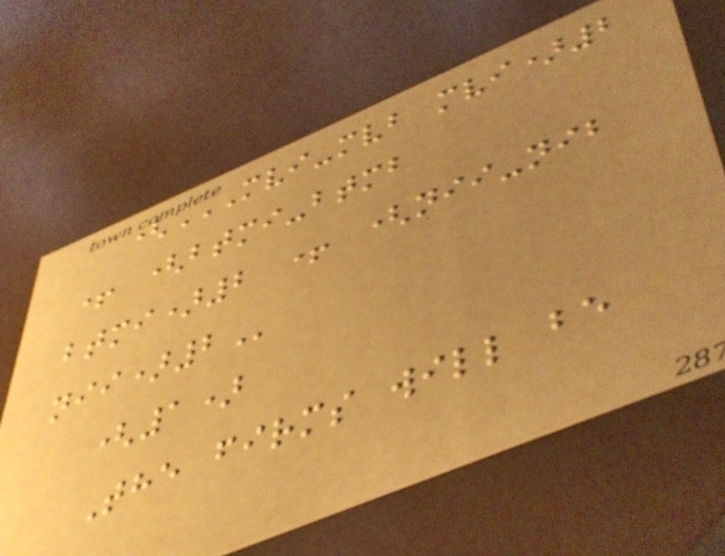(MVI-MVB MVI)2
+ (BTMI-BTMB
BTMI)2 + (NII-NIB
NII)2
(1)
The firms will be
